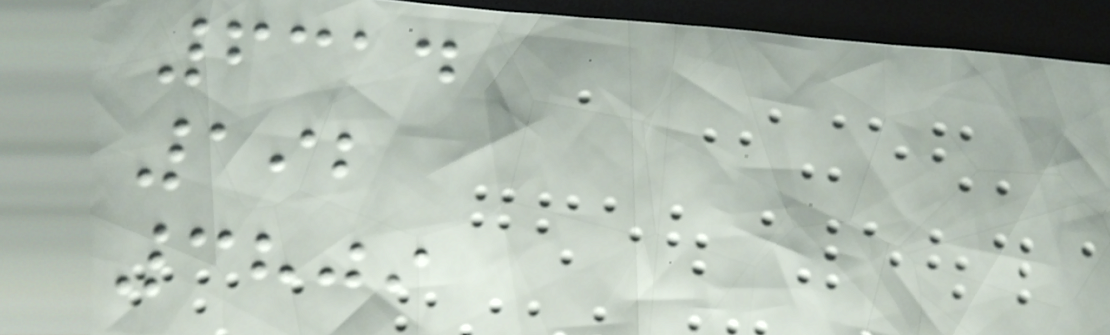6314
192
3809
